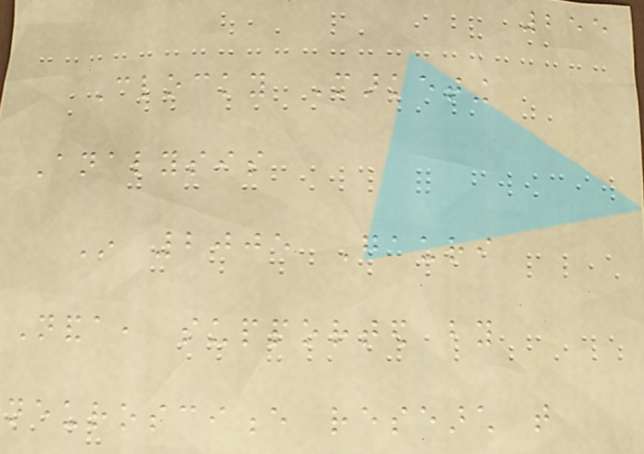255
Clocky Marketing
Analysis
In 2005 Gauri
Nanda, supported by
neuroscience research that
